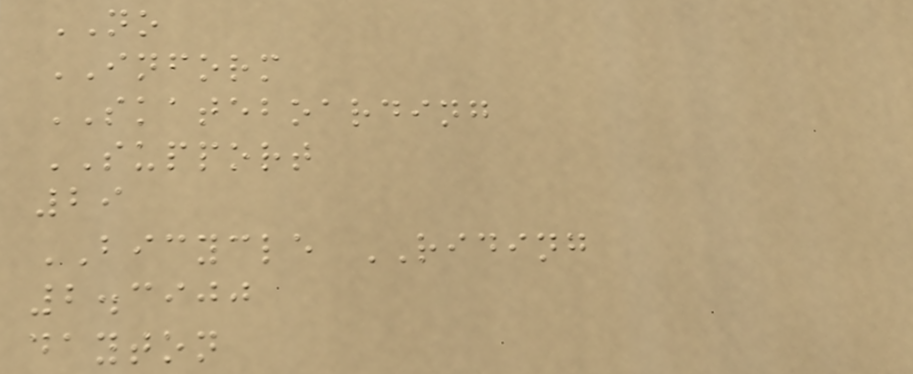NO
INFORM
SKATEBOARDING
SUPPORT
29
BICYCLE RIDING
2.3900
dayton
